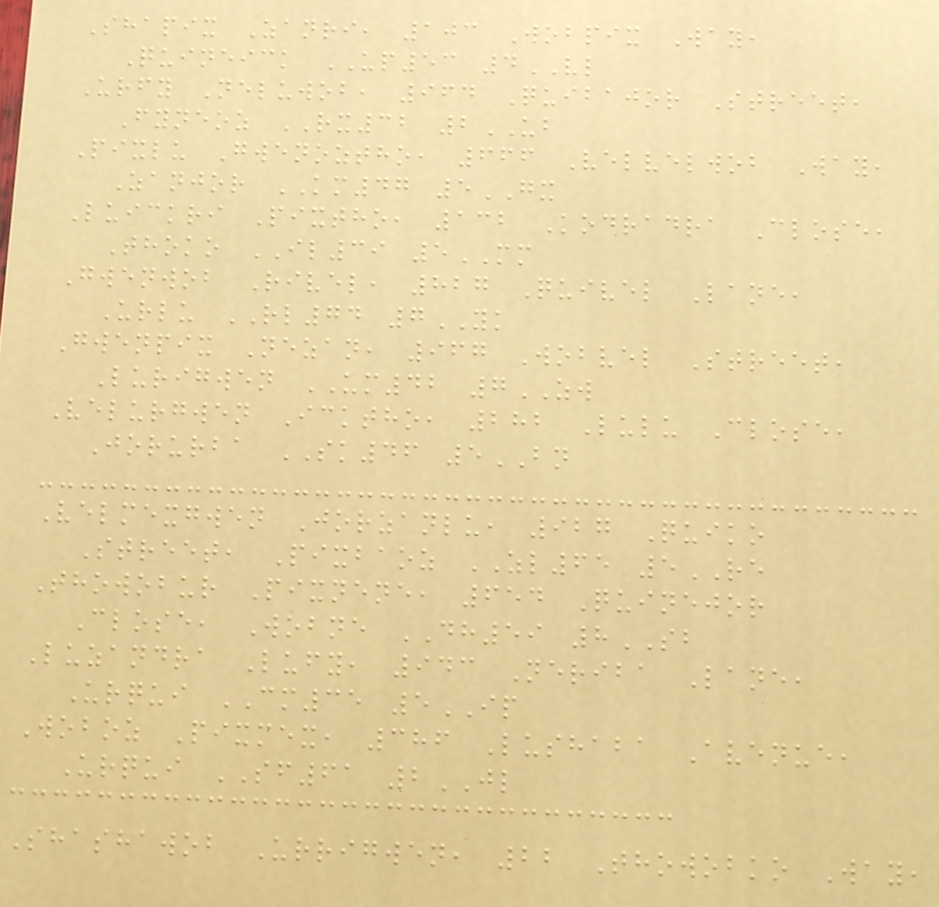Shapix Zanri, 103 Wobpix Way,
Quineick UP53 4VL
Urfy Neluwob, 964 Quibajor Street,
Fyneoz RX32 2UB
Pixlu Gwenoztho, 666 Velvelwob Way,
Zanjor KM47 5GX
Luickri Pixtho, 132 Kodradra Close,
Thoko IL39 5MM
Gwenwob Rivel, 827 Quivel Lane,
Urlu RL74 7YK
Gwenpix Nezan, 967 Wobvel Street,
Lurigwen UM42 7ZW
Velurgwen Icktho, 282 Lulu Close,
Jorurba SK46 5BN
Velmexgwen Jorzanlu, 927 Quiko
Street, Pixbaoz ZL65 5RE
Thowobur Pixnene, 654 Quinejor
Close, Wobne DH59 8SB
Luzandra Lufy, 943 Neriba Lane,
Urqui CM35 5IP
Woboz Pixmex, 386 Lushaba Avenue,
Urqui SF61 2JL
Shashawob Urrigwen, 22 Thowobko Way,
